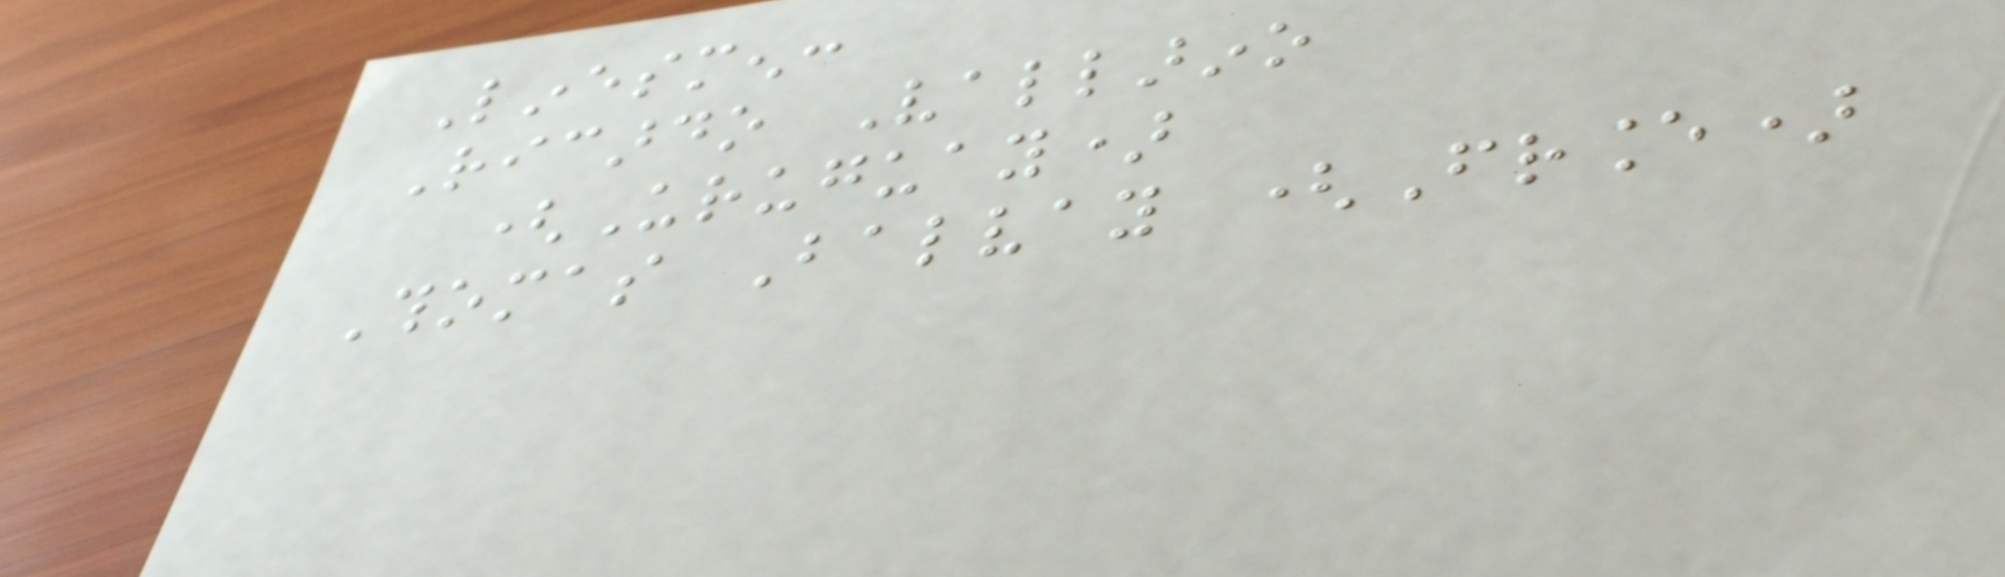Linesmen:
Ricardo Vallarino
(Uruguay)
Thomas Balvay (France)
